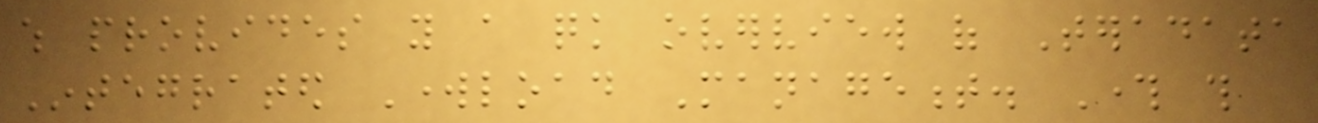which provides you a quick overview of Teradata
Integrated Workload Management. Through this
